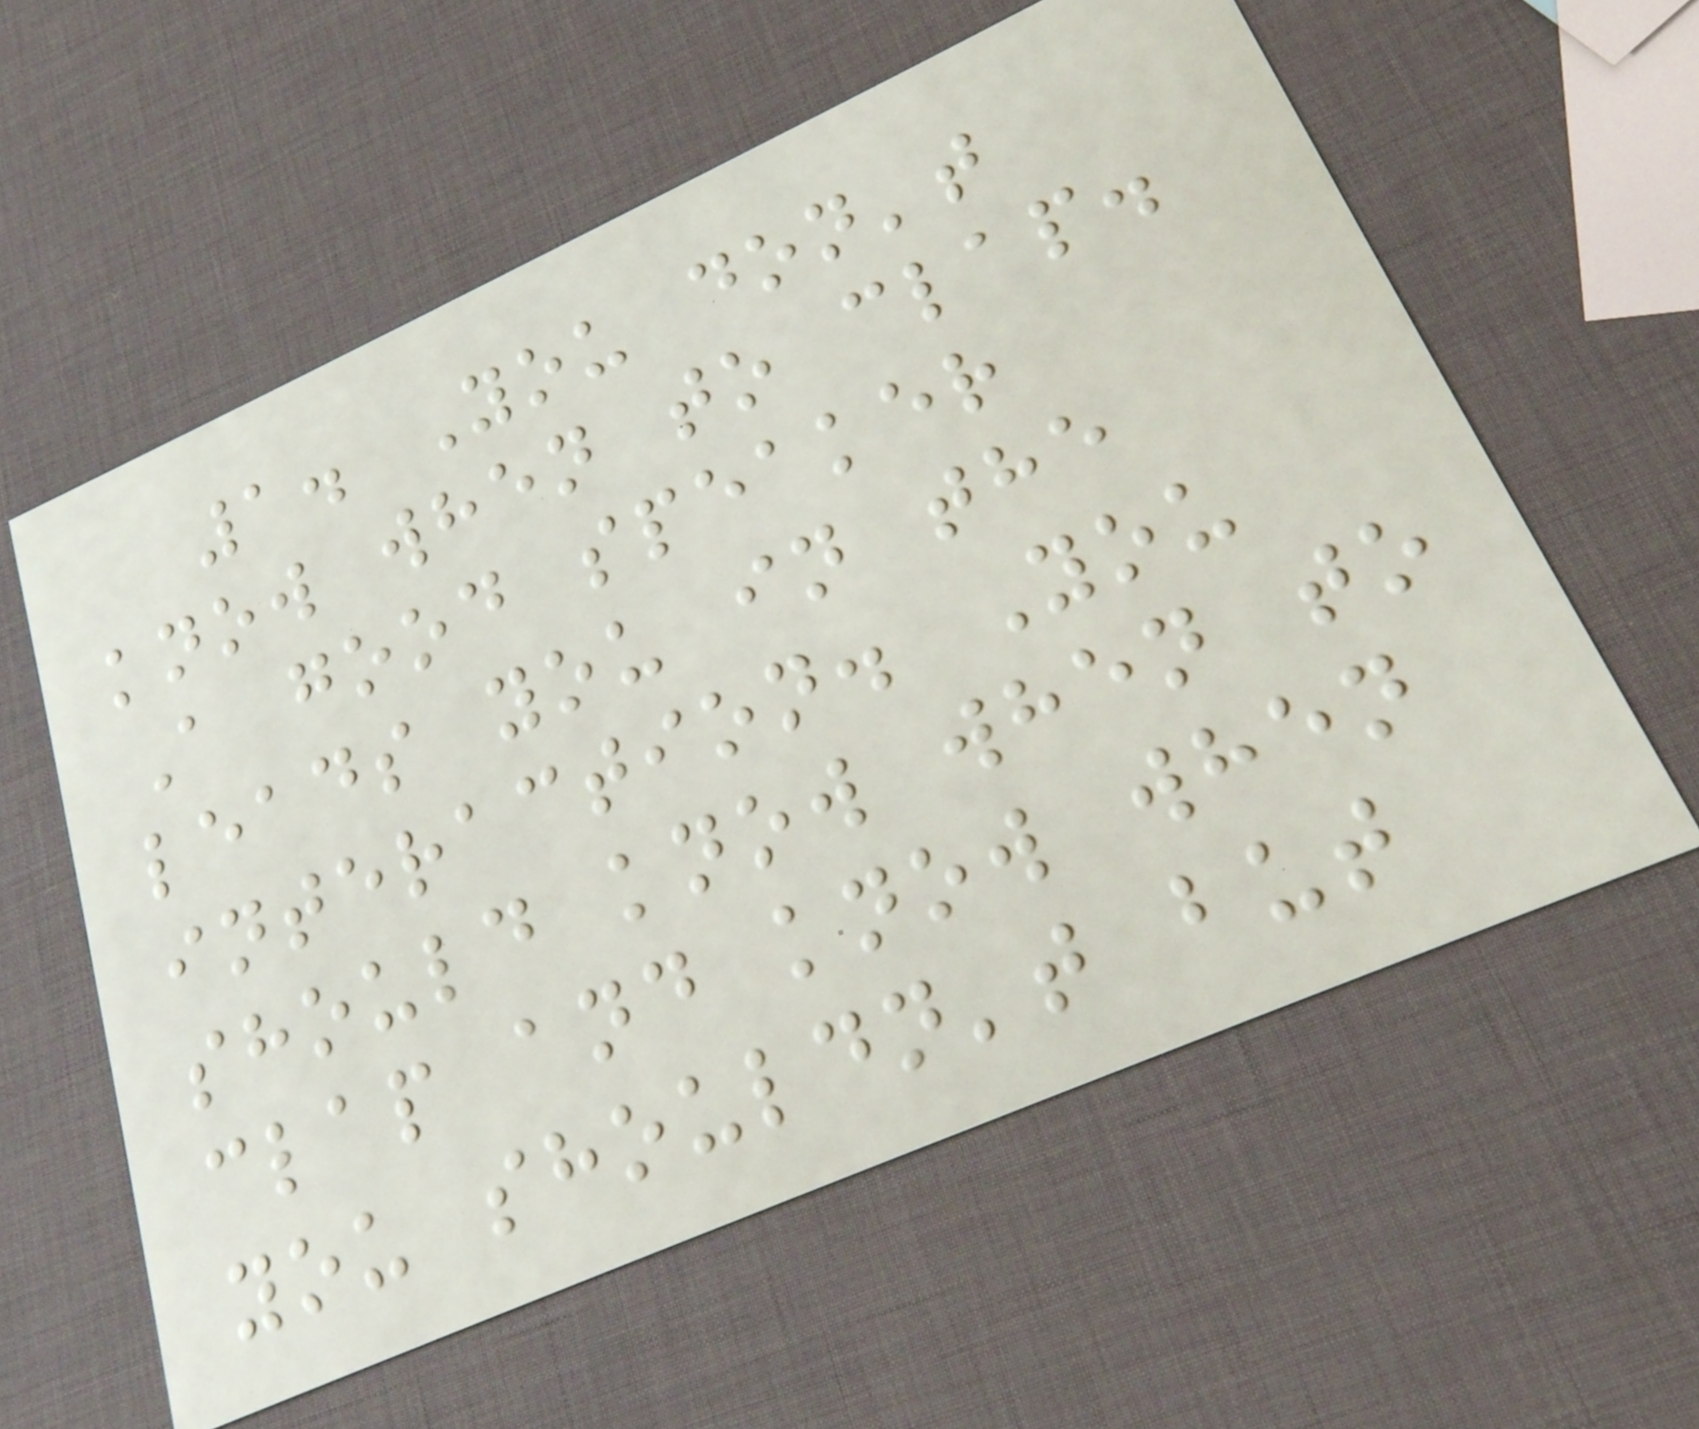1. You don't
know when to clap.
A good speaker
leads you in the
interaction. You
should know when to
clap and know when
you shouldn't but
